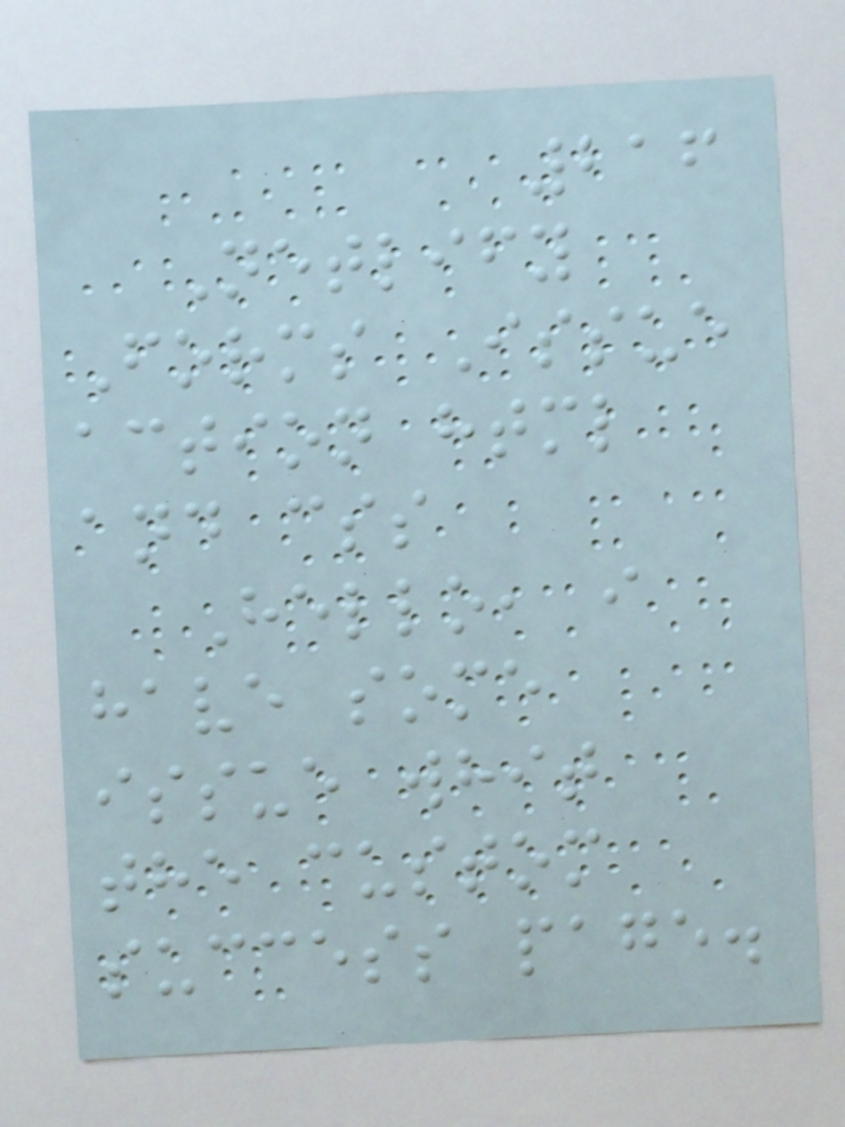216
Netlify
Forms Issue
action html
and css
Hello, i
have some
issue whit
the custom
success page.
